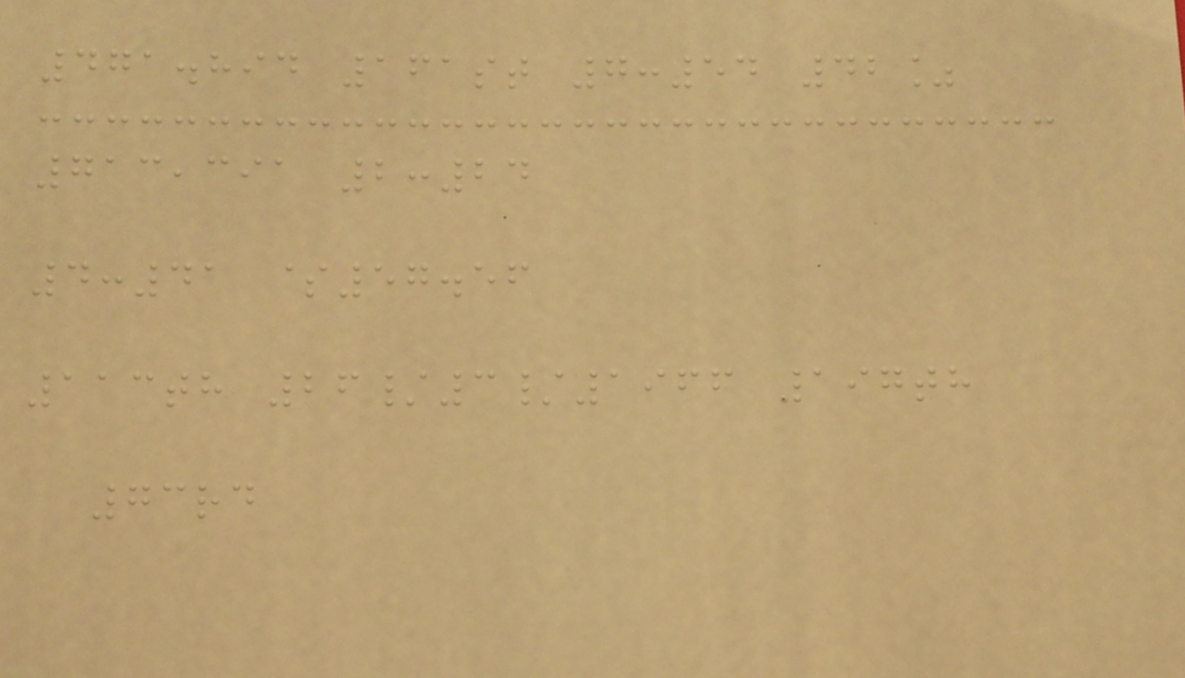471.894 161st 7:54 42%
713,391 2:24
4:41 $57.56
113th 26/3/1966 197th
73rd
